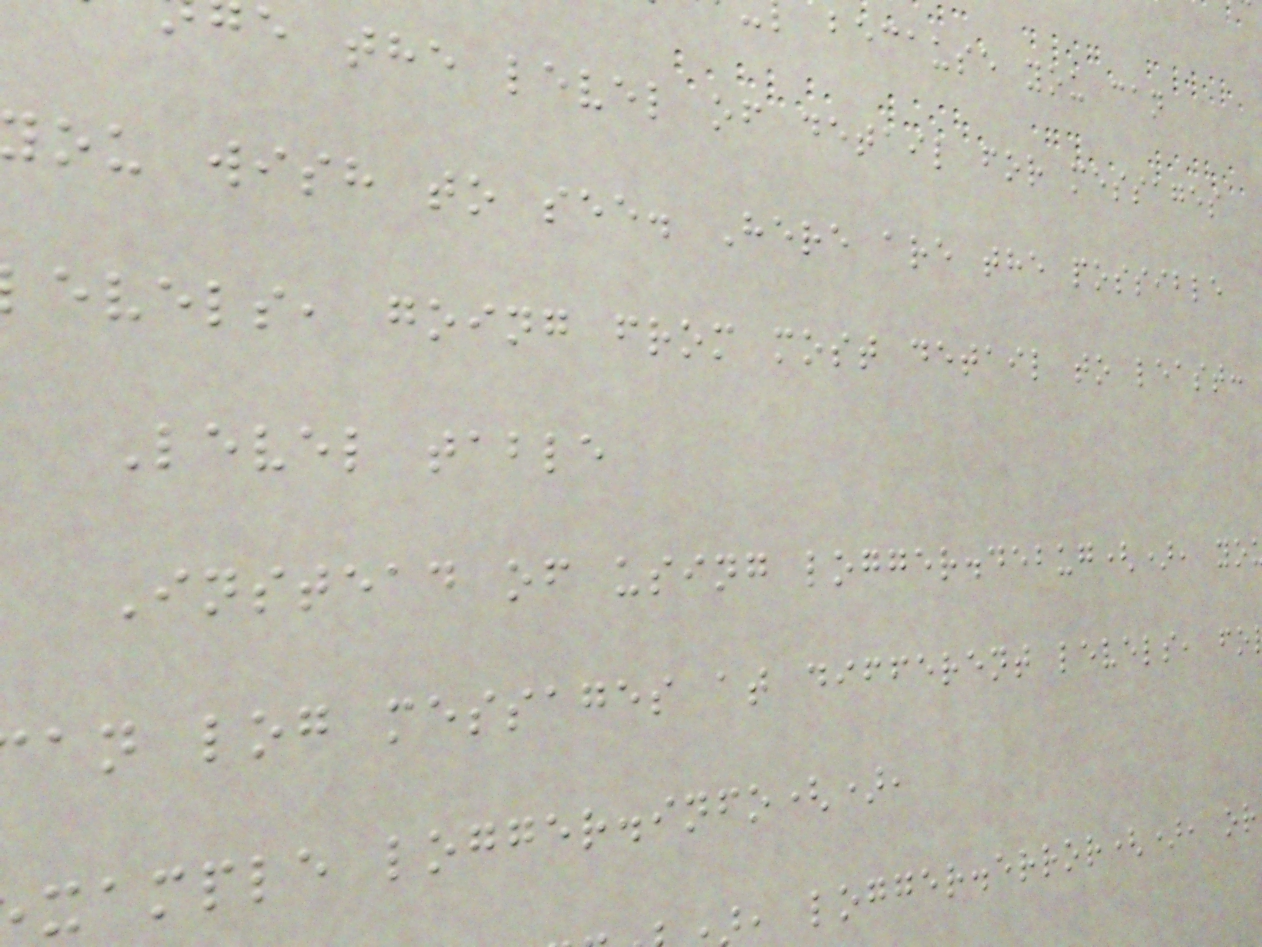because you can
e the level of detail for messages
ou wish to see. Here are the possible
evels, going from most detail to least:
Level table
Instead of using logger.debug(), yo
an log messages at different levels, fo
xample logger.info(),
, logger.error(), or
